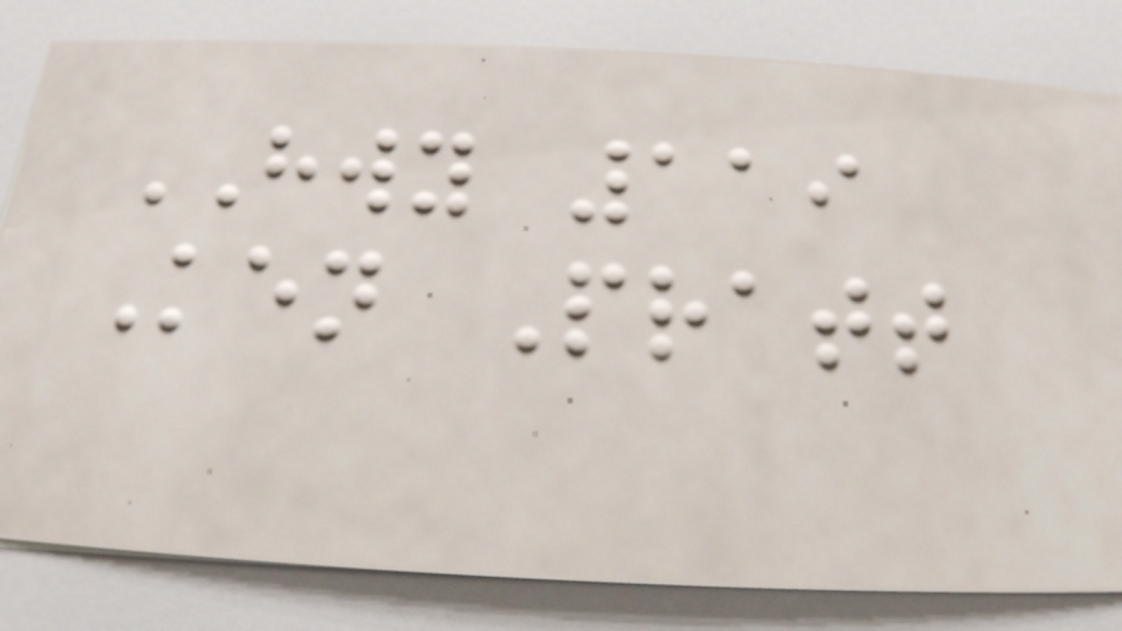HWY 119
Ken Pratt
